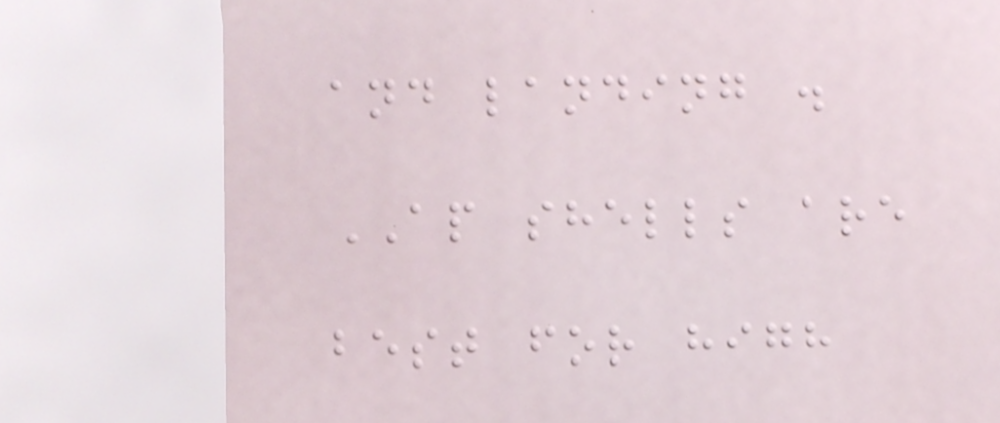and landing .
AP shells are
best for high
